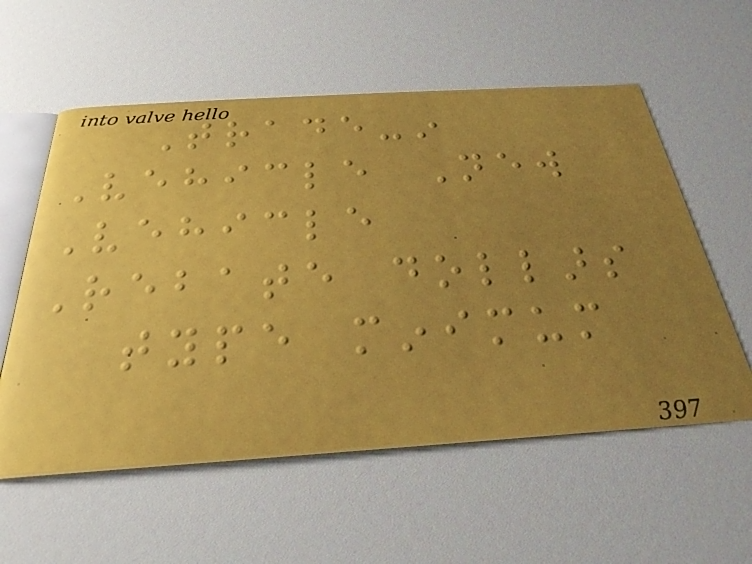Trade-in
Vehicle New
Vehicle
Rebate dollars
type minimum
